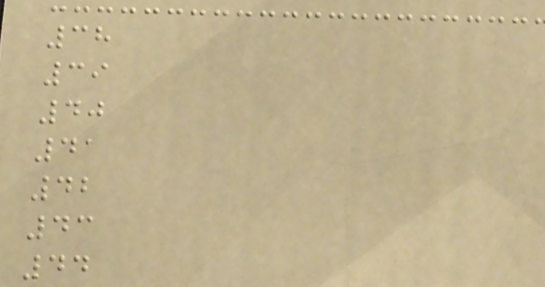38
39
40
41
42
43
44
